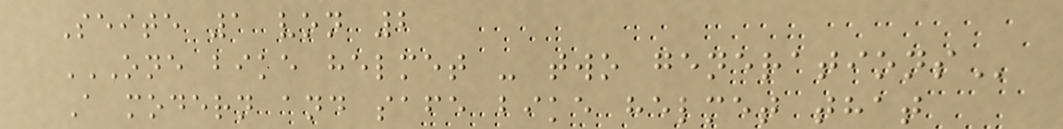Seite 1 von 2
ONE BIKE HELMET - TWO GENERATIONS
A modern and safe bike helmet that
